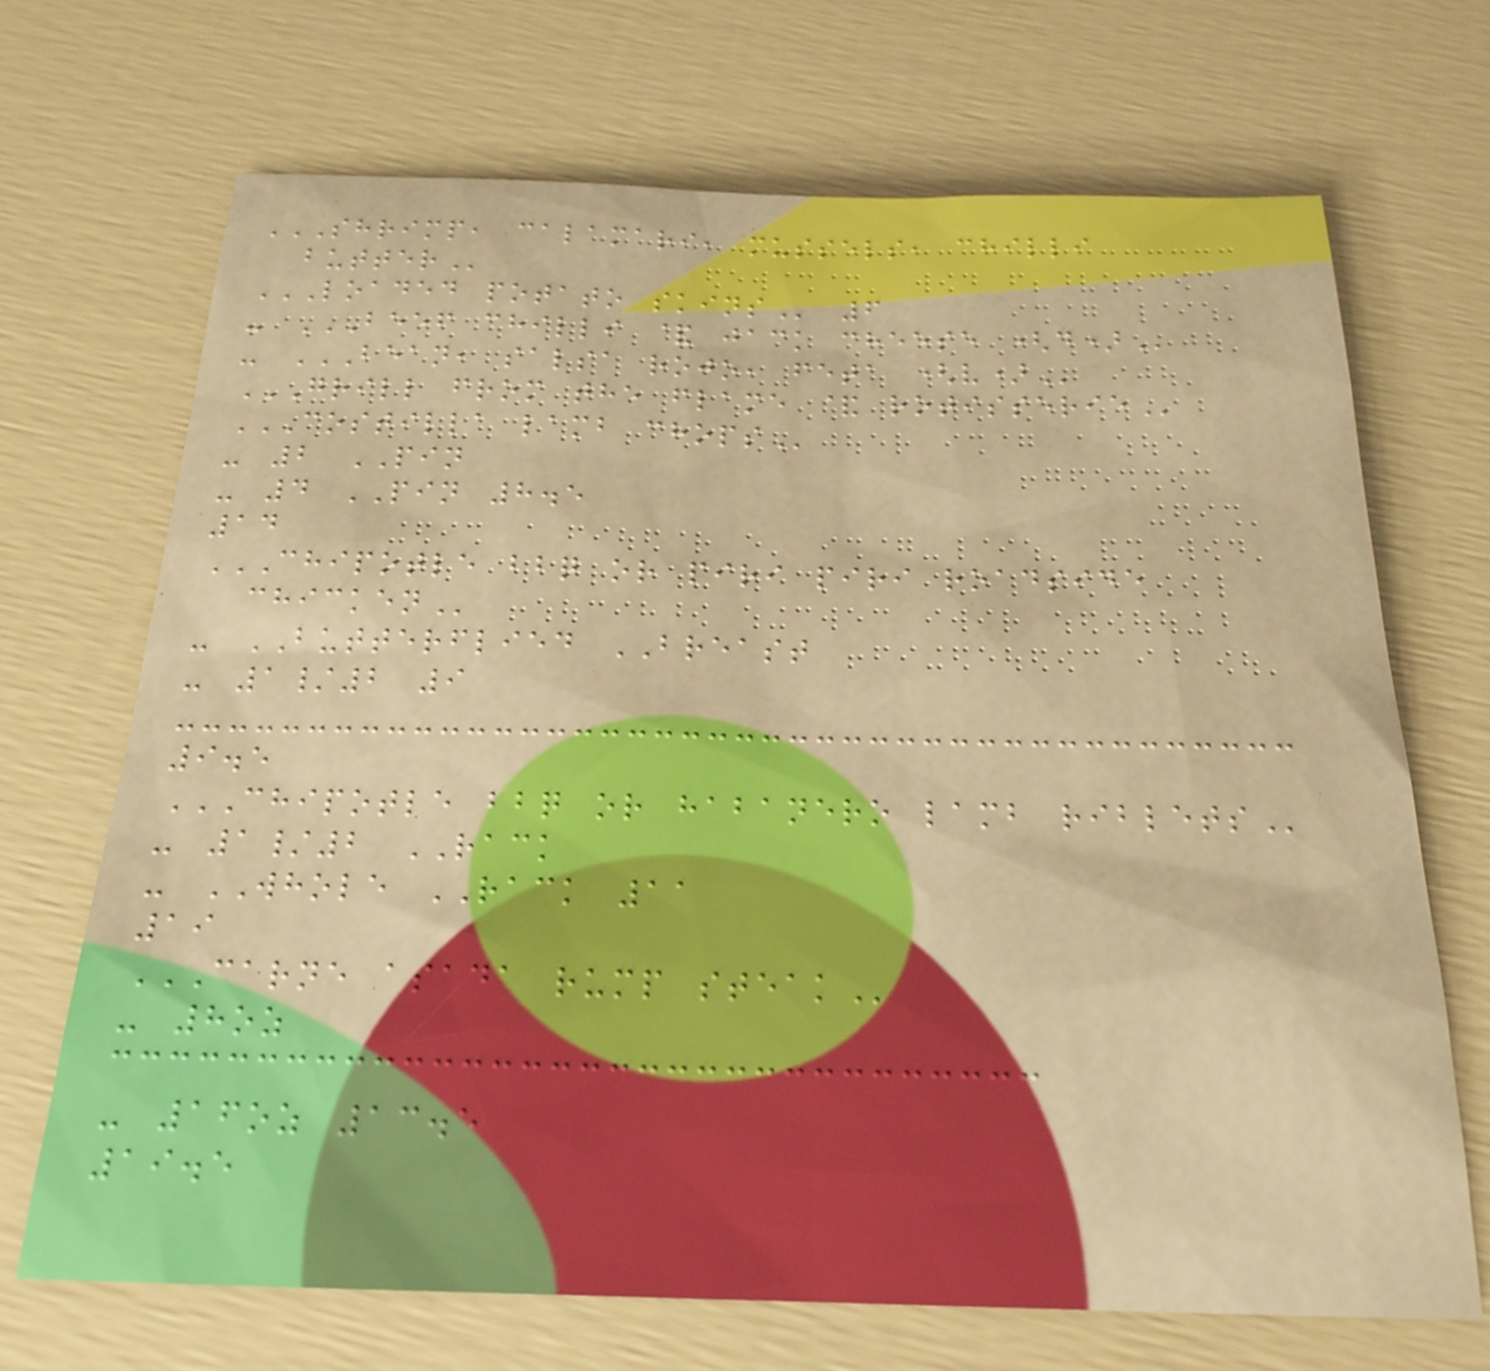SHRIMP, CALAMARI, MUSSELS, CHILLI
BUTTER
LOADED POTATO SKINS 6
- BEEF CHILLI & JACK CHEESE (D)
- BEAN, SALSA ROJO, FETA (V)
GRILL FROM THE FLAME & ROTISSERIE
COSTILLA LAMB CHOPS
- 2 PIN
- 4 PIN 8.5
14
CHIPOTLE BBQ OR PIRI PIRI ROADSIDE
CHICKEN
- BUTTERFLIED BREAST
- 1/2 9
9.5
CHIPOTLE BBQ OR HABANERO LAMB RIBLETS
- 1/2 RACK
- WHOLE RACK 11
19
CARNE ASADA RUMP STEAK
- 8oz
- 16oz 13.5
19.5
